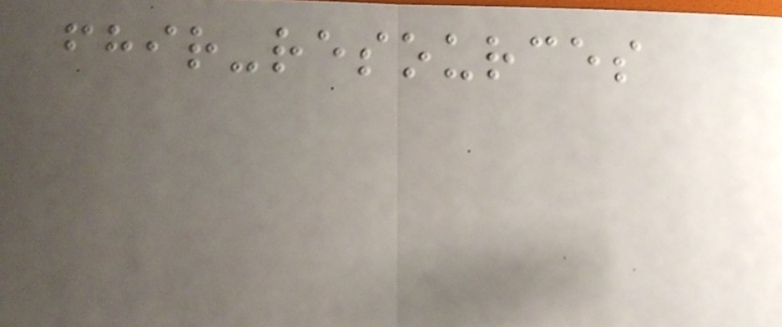fhir-resources
